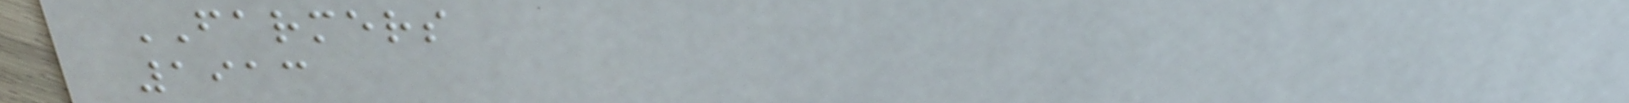FARMERS
1913
